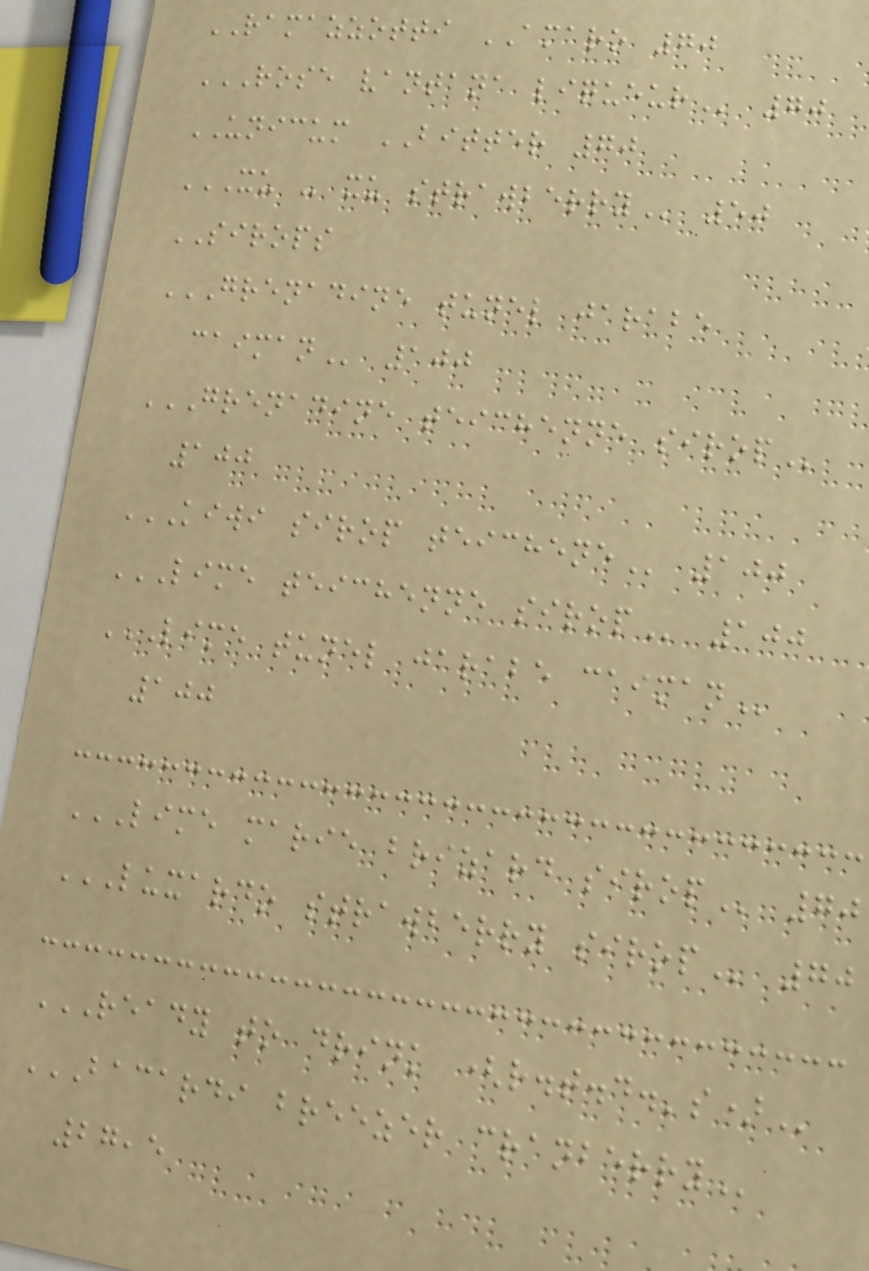RAMAZZOTTI AMARO 70
ROSE VANTANA LIQUEUR 70
UNICUM BITTER 70
XU - XU STRAWBERRY 50
SIROPS
GRENADINE TUNEL JARABE
CAIMAN 100
GRENADINE TEICHENNE SIROP
100
KIWI SIROP TEICHENE 100
LIME TEICHENNE SIROP 100
LIME TUNEL JARABE CAIMAN
100
LIME MARIE BRIZARD SIROP 70
LUXARDO STRAWBERRY SIROP 70
READY TO DRINK (R.T.D.'S)
BACARDI BREEZER CRANBERRY
27,5
